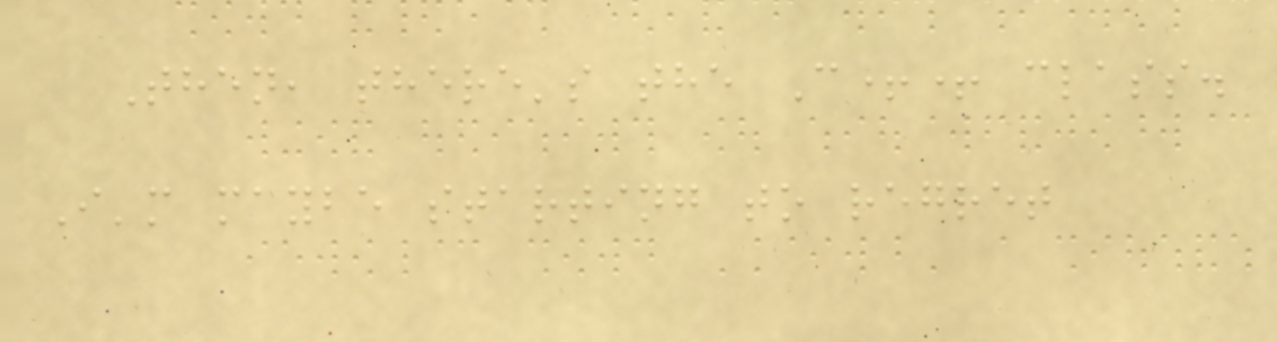Then, there's the C++ class.
I'm maybe starting to regret
